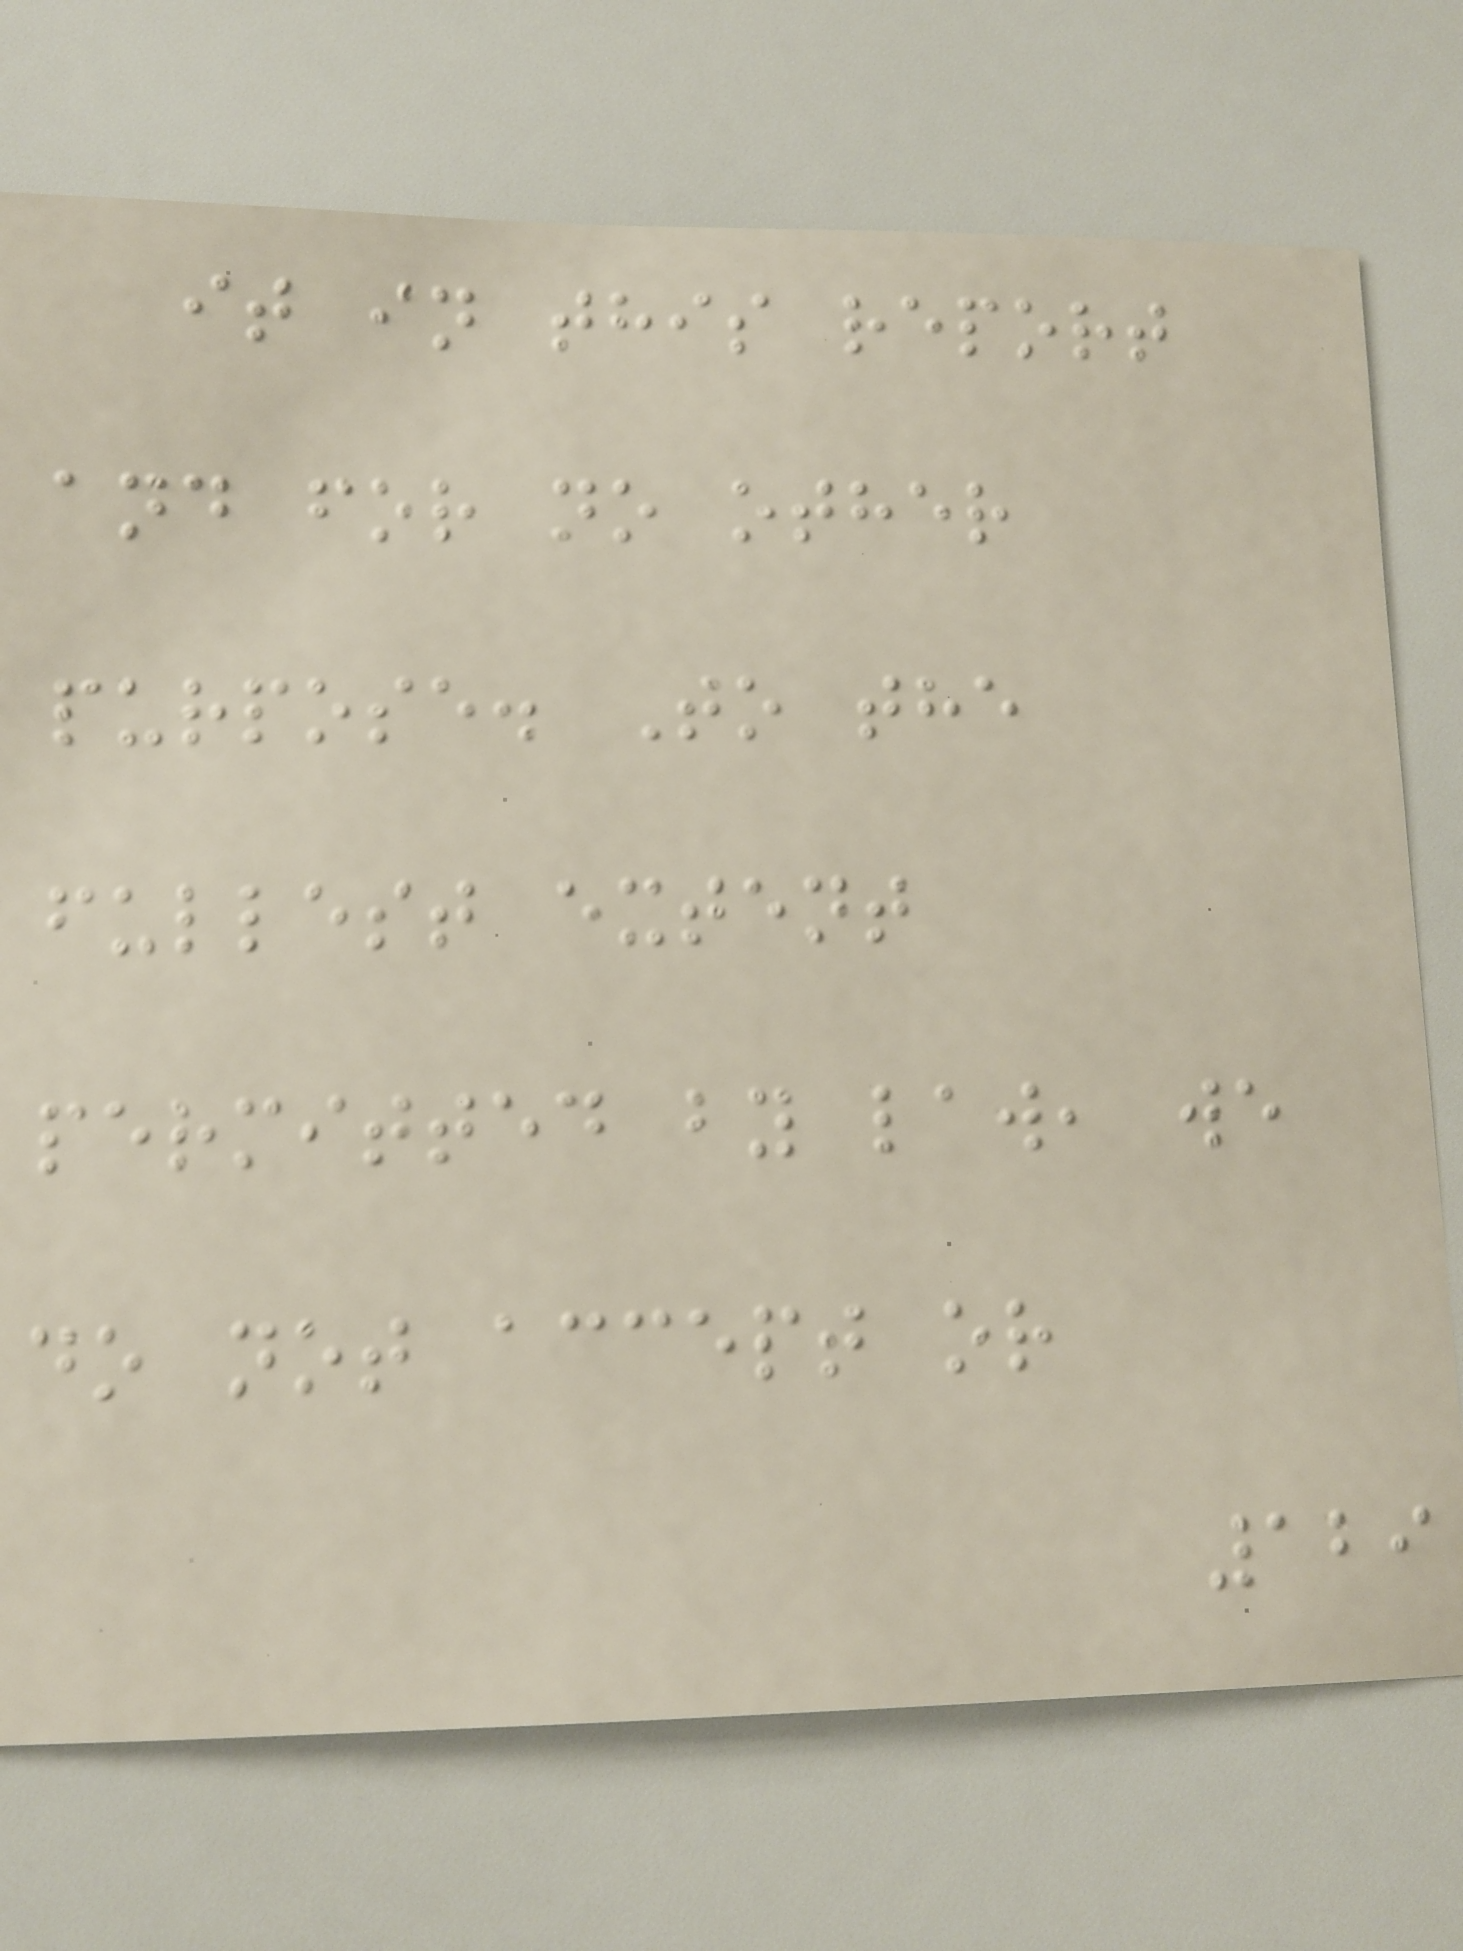it in this report
and for no other
purpose. To the
fullest extent
permitted by law, we
do not accept or
129
